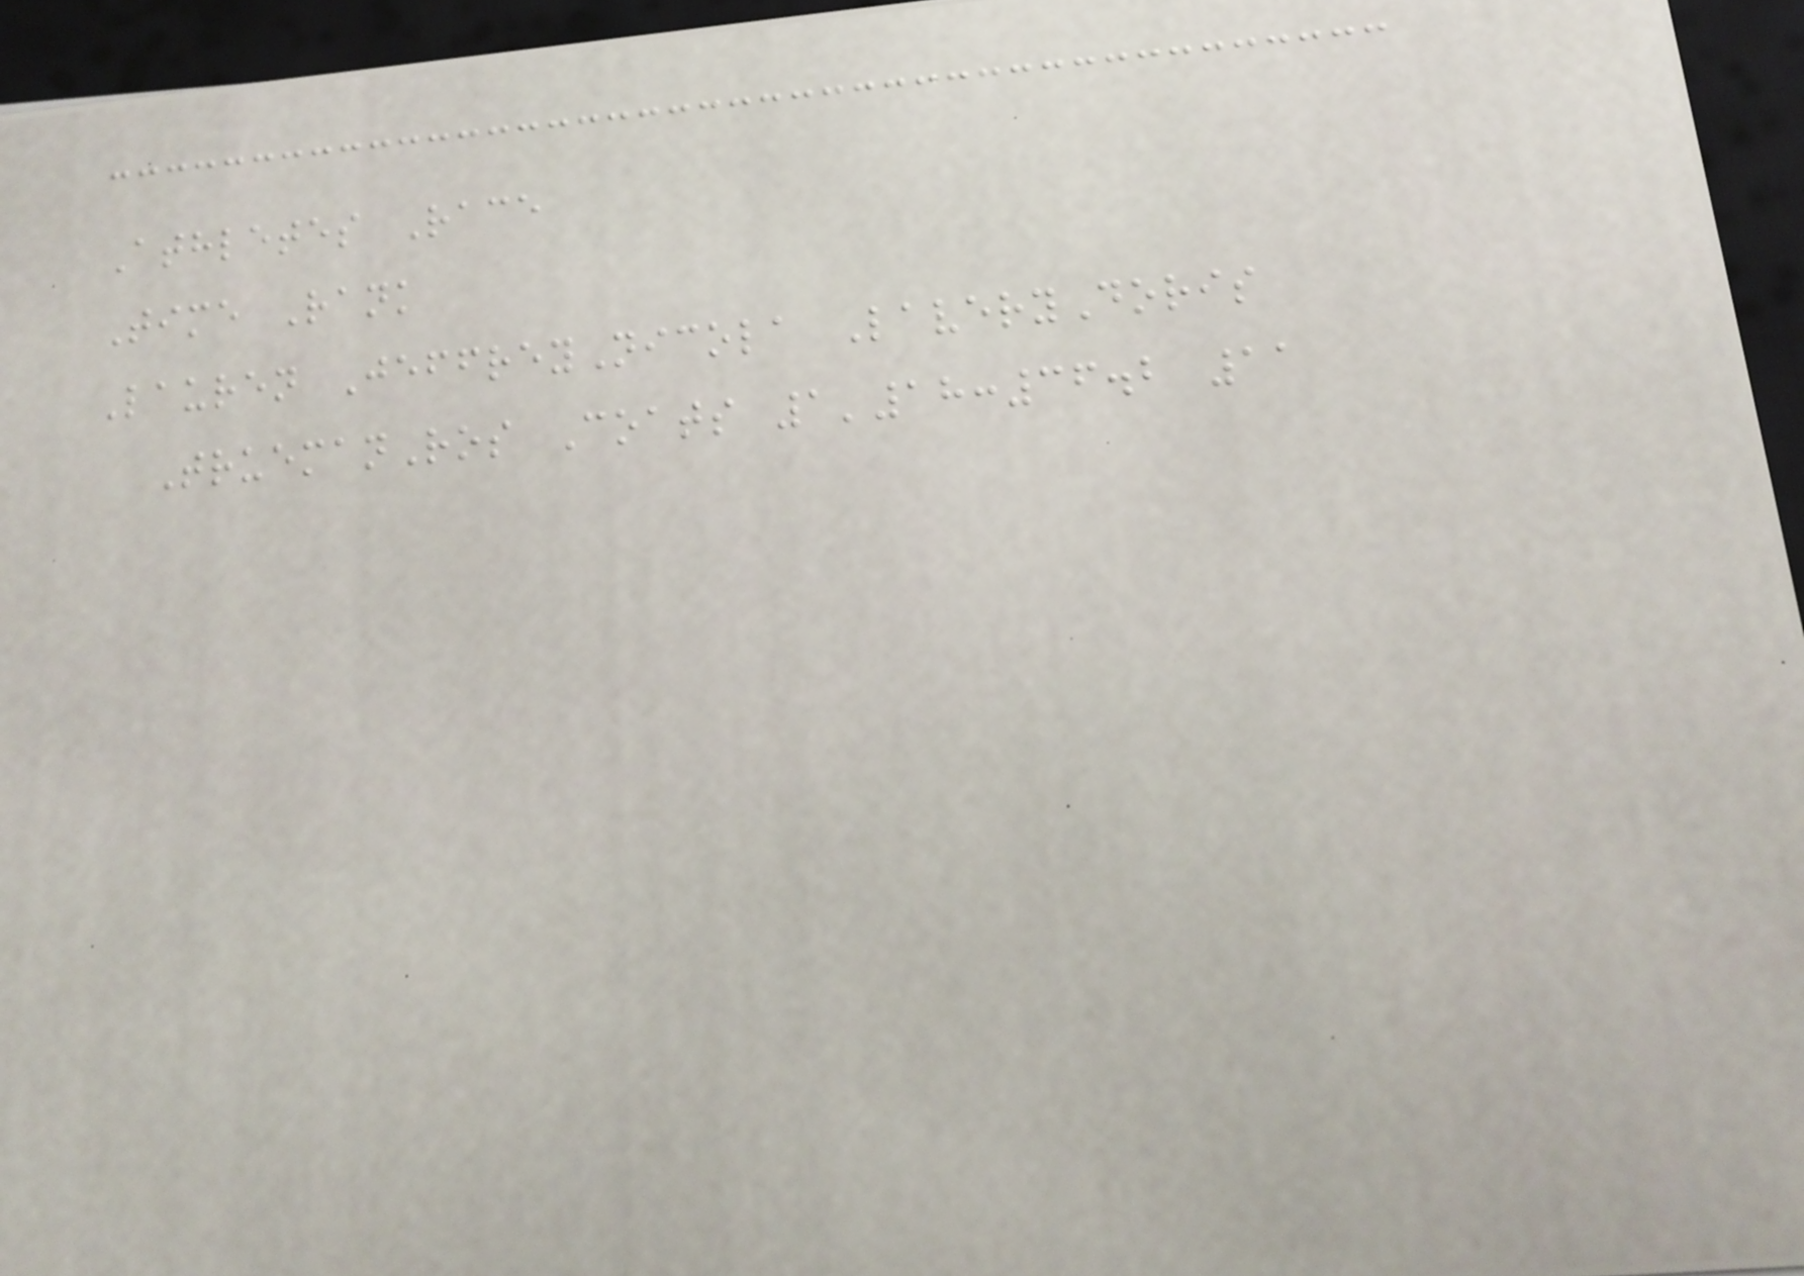Athletes Race
Time Rank
Lauren JeffreyNicola LaveryDoris
TruemanRos Coats 1'18:36.2 11
